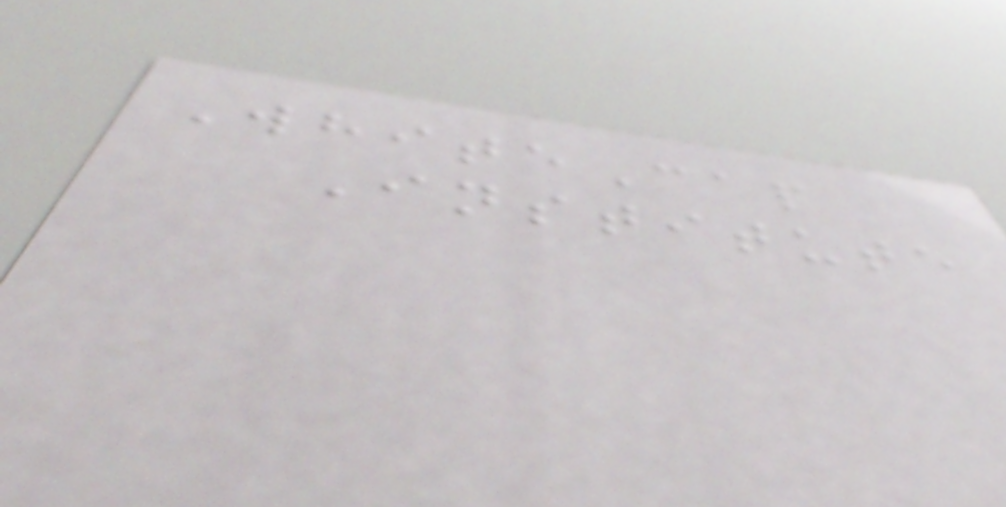WhiteCap
Institute
